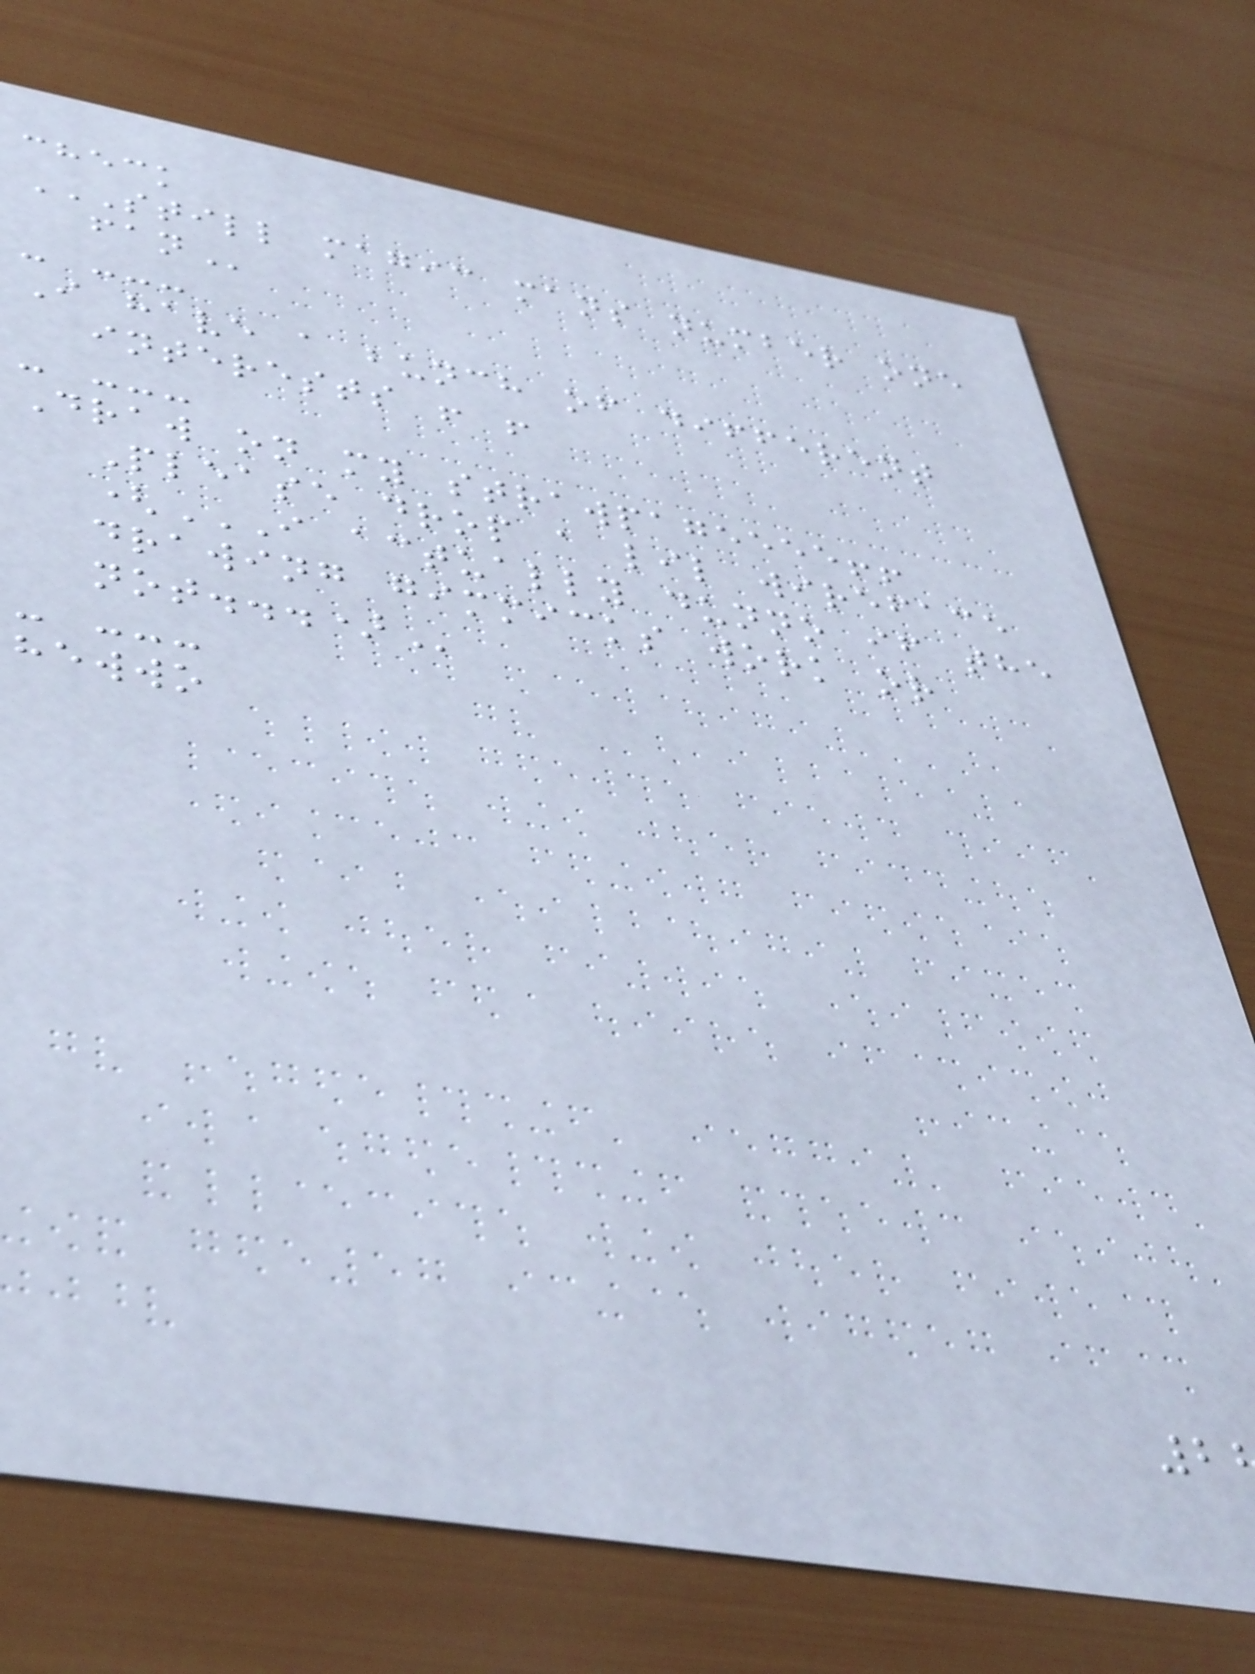check
STILL MAGIC MANS NUMBER ONE
- ---
I have a bunch of different
interests ! !
- ---
Draw on my strawpageeee!!
Please drop a lil wireface
(I ACTUALLY DUNNO IF THE
drawing gimmicks work or
- ---
hewwo
